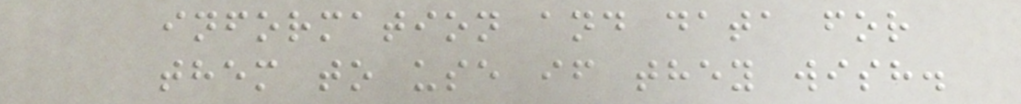information and data for
them to use if they wish.
